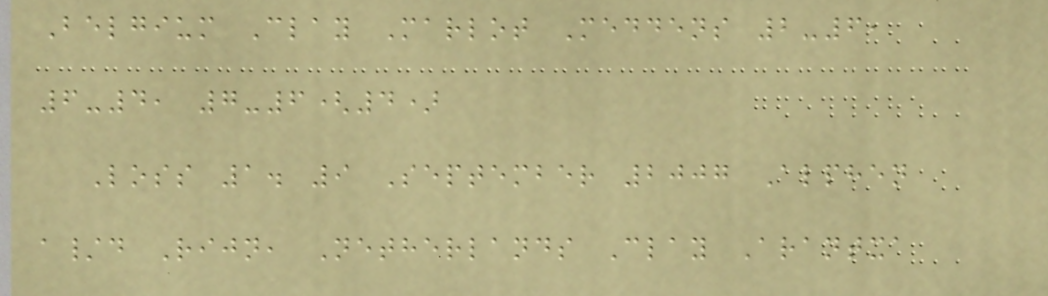Belgium Clay Marlot Meddens 2-6,
6-4, 7-6(4)
Loss 1. 9 September 2007 Alphen
a/d Rijn, Netherlands Clay Arantxa
